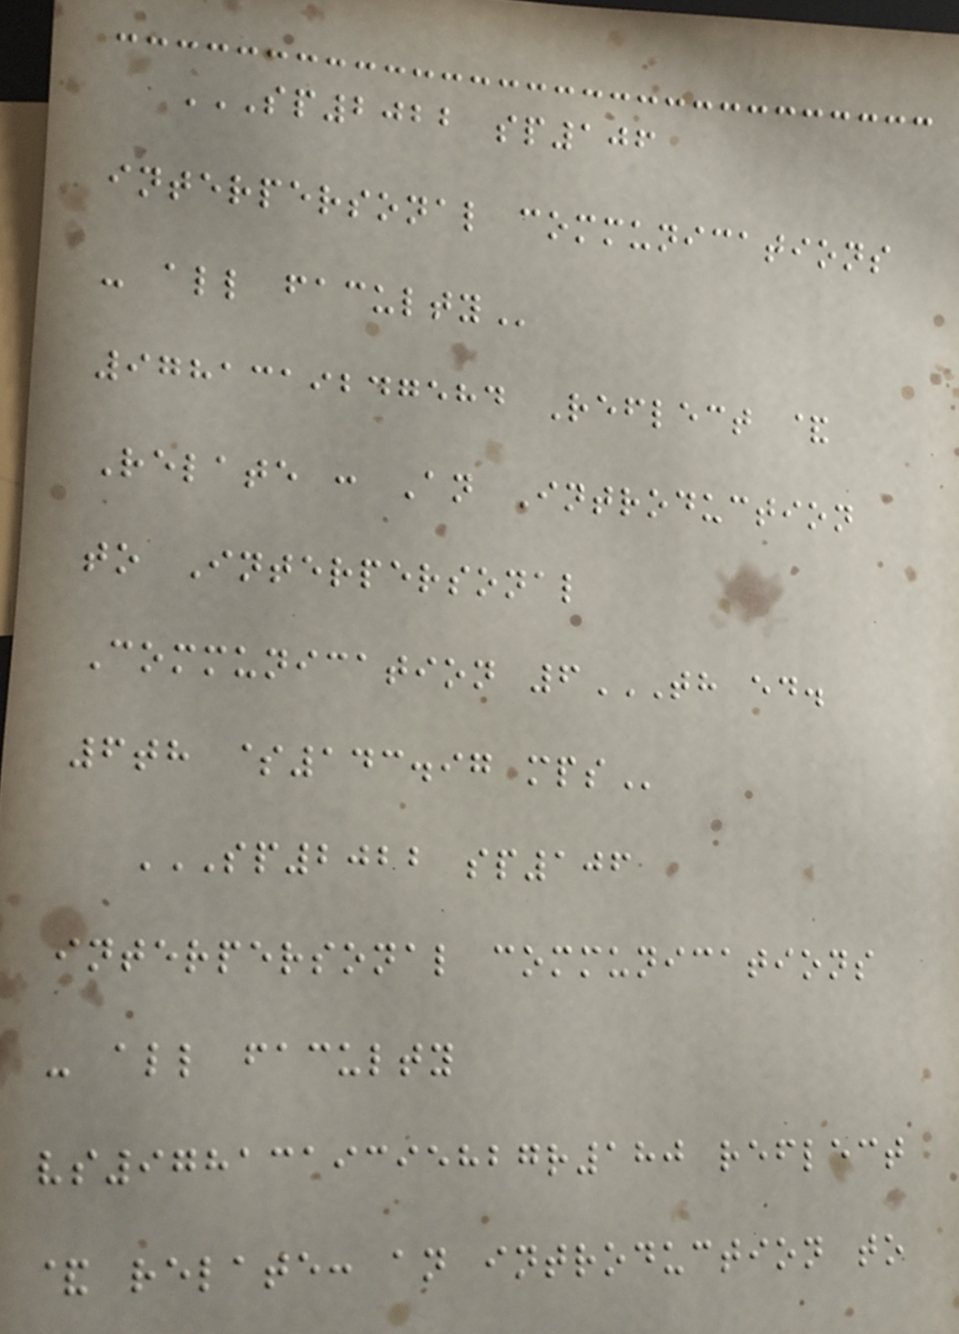SP2022 SP106
INTERPERSONAL COMMUNICATIONS
- ALL FACULTY
9781319247584 Reflect &
Relate : An Introduction
to Interpersonal
Communication 6TH ED.
6TH $143.97 MPS
SP2022 SP106
INTERPERSONAL COMMUNICATIONS
- ALL FACULTY
VS9781319395827R180 REFLECT
& RELATE: AN INTRODUCTION TO
